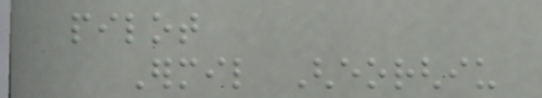pilot
Ermil Gheorghiu
